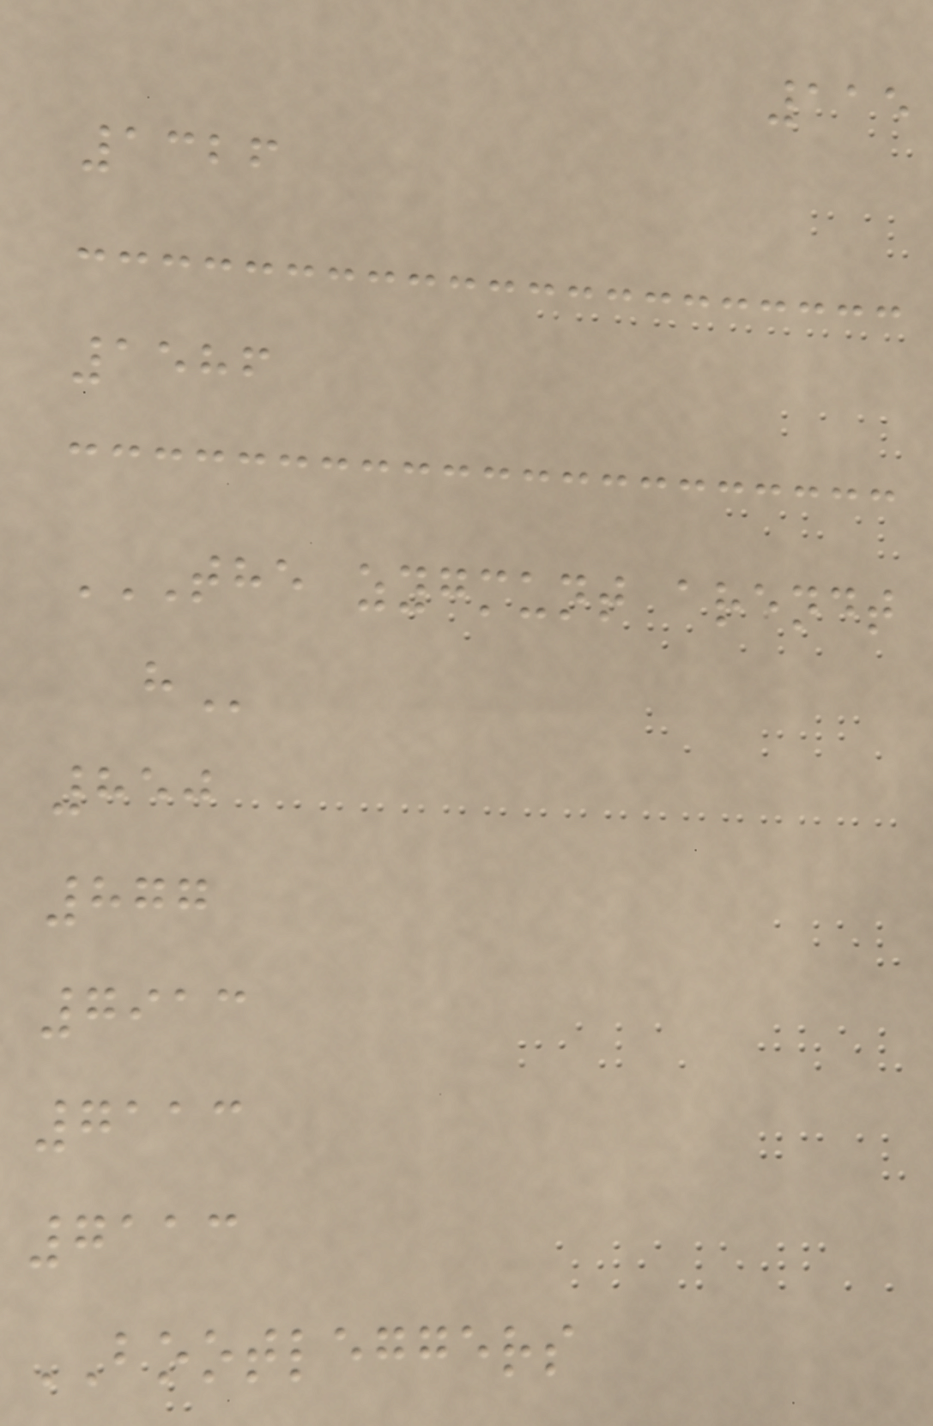115
1326
1586
THE ZYGMUNT ARENDT
H
850
877
7913
7113
7113
BOOTLEGGERS
